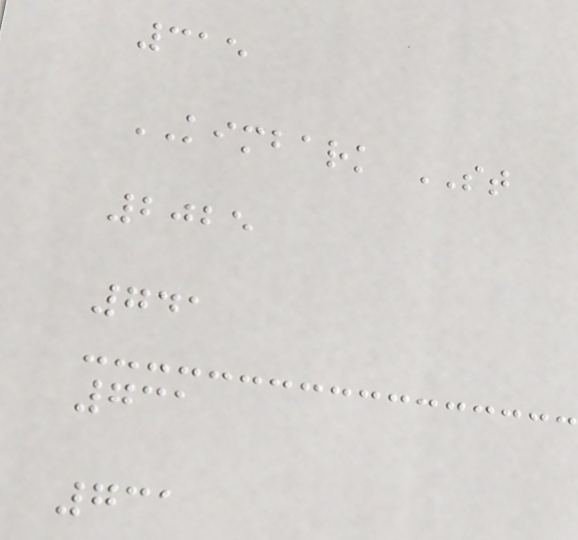315
KIMBARK ST
2025
741
731
731
